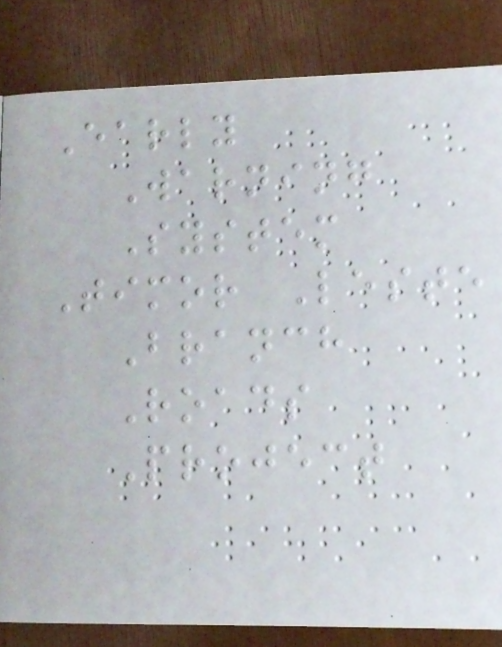Early
Warning
System
Timor Leste
Branch
Roads
Project
